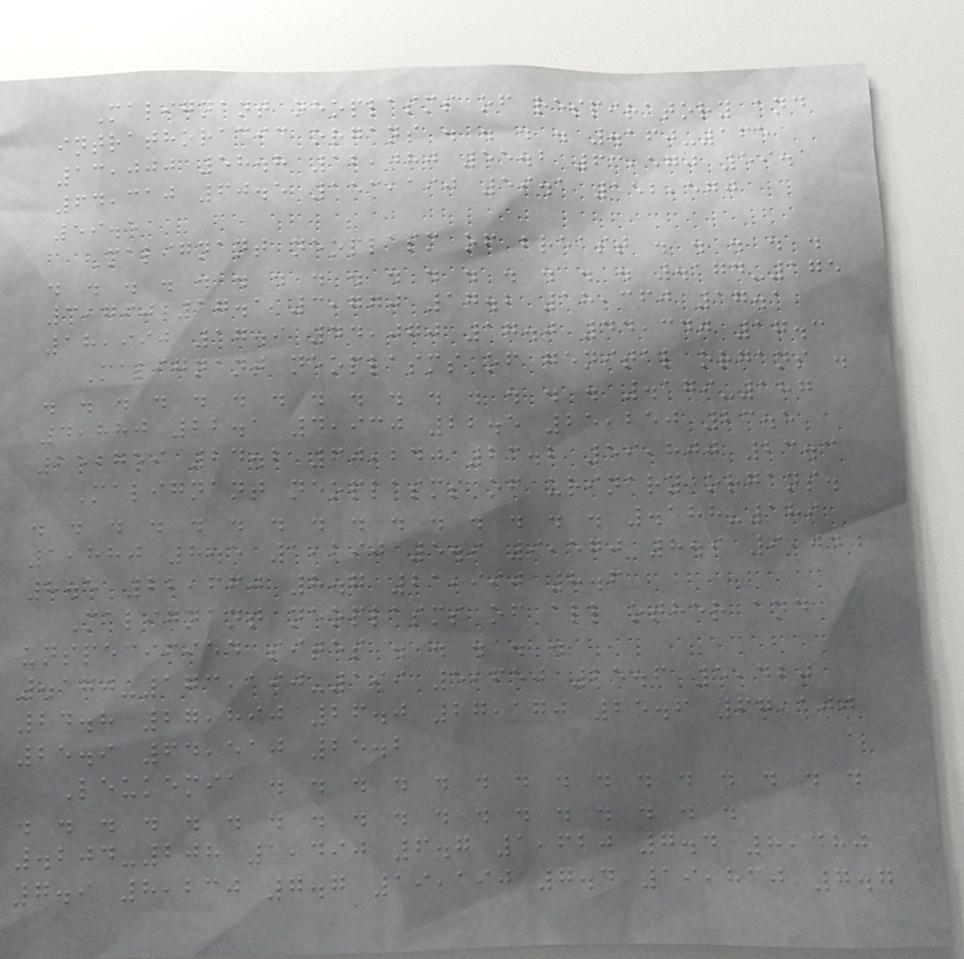Malignant neoplasms of respiratory and
intrathoracic organs . . . . .160-165
13,000 58.8 12,080 55.2 63,570 59.1
64,310 60.5 153,190 59.1 152,570
59.5
Malignant neoplasm of breast . . . . .
. . . . . . . . . . . . . . . . .174-175
3,790 17.1 3,770 17.2 18,360 17.1
18,990 17.9 44,070 17.0 44,340 17.3
Malignant neoplasms of genital organs .
. . . . . . . . . . . . . . . .179-187
4,880 22.1 4,930 22.5 25,250 23.5
25,750 24.2 60,240 23.2 59,800 23.3
Malignant neoplasms of urinary organs.
. . . . . . . . . . . . . . . .188-189
1,880 8.5 1,290 5.9 9,570 8.9 9,040
8.5 22,660 8.7 21,990 8.6
Malignant neoplasms of all other and
unspecified sites . . . . .
.170-173,190-199 5,650 25.6 5,420
24.8 27,890 26.0 27,170 25.6 67,100
25.9 64,510 25.2
Leukemia . . . . . . . . . . . . . . .
. . . . . . . . . . . . . . . . . .
.204-208 1,490 6.7 1,620 7.4 8,480
7.9 8,230 7.7 19,190 7.4 19,830 7.7
